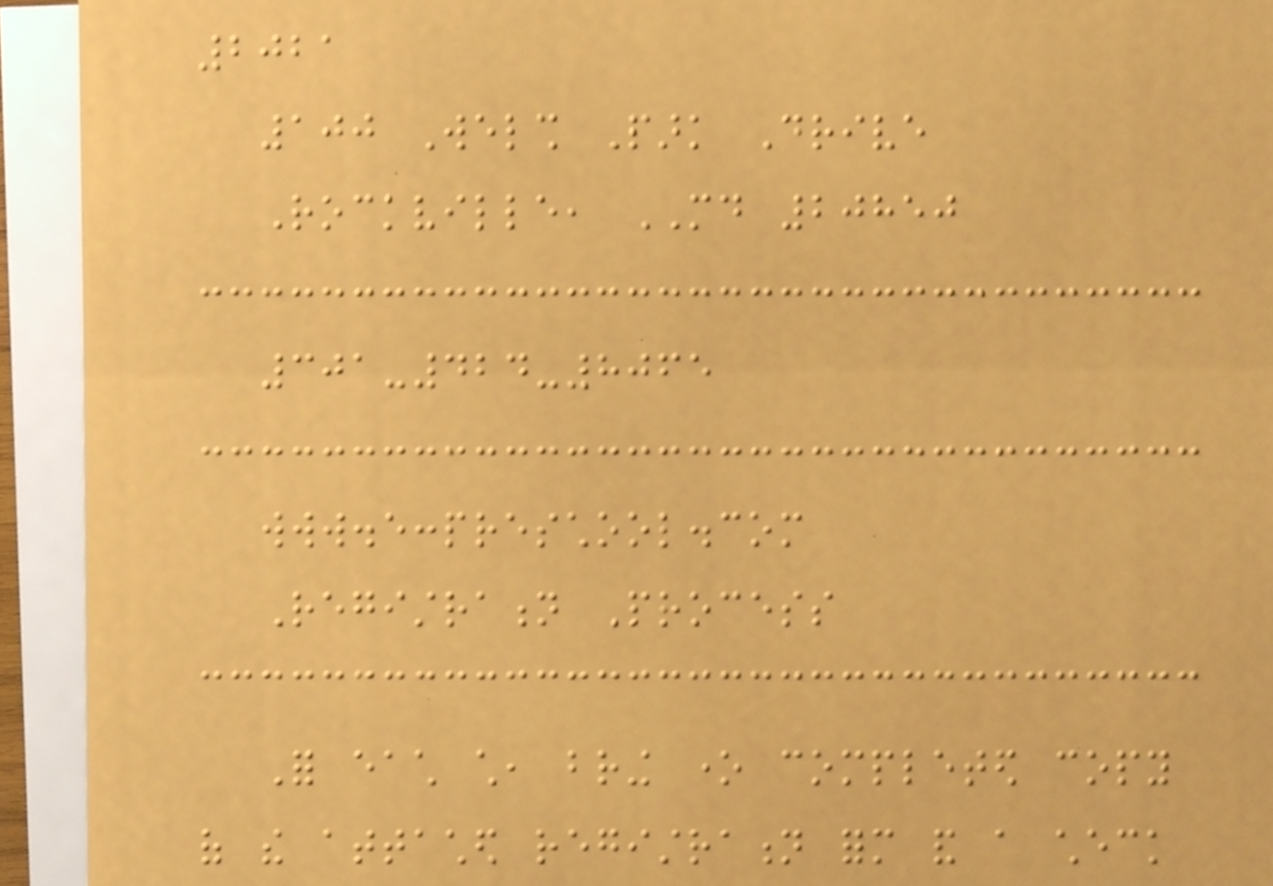2021
100 Welsh Park Drive
Rockville, MD 20850
301-424-8065
www.eccpreschool.com
Registration Process
For each child, bring one completed copy
of the attached registration form and a check
